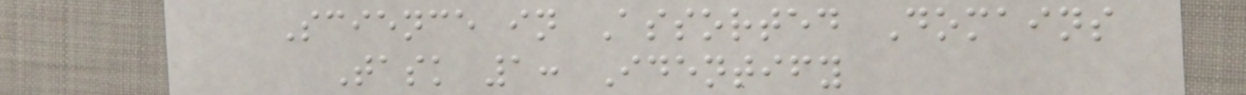Science in Assorted Domains
Task 1: Identify
